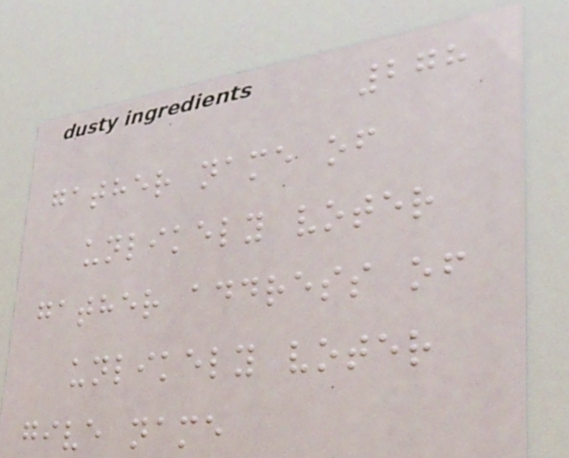278
gather name of
unlikely voter
gather address of
unlikely voter
give name
